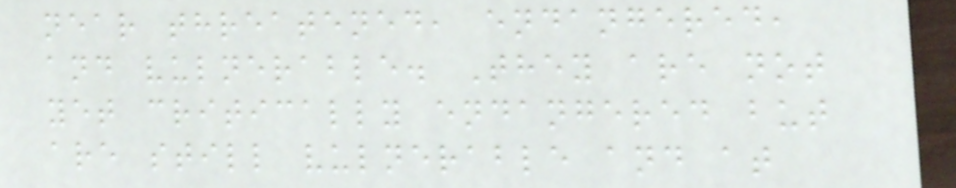near threatened, endangered,
and vulnerable. They are not
yet critically endangered but
are still vulnerable and at
